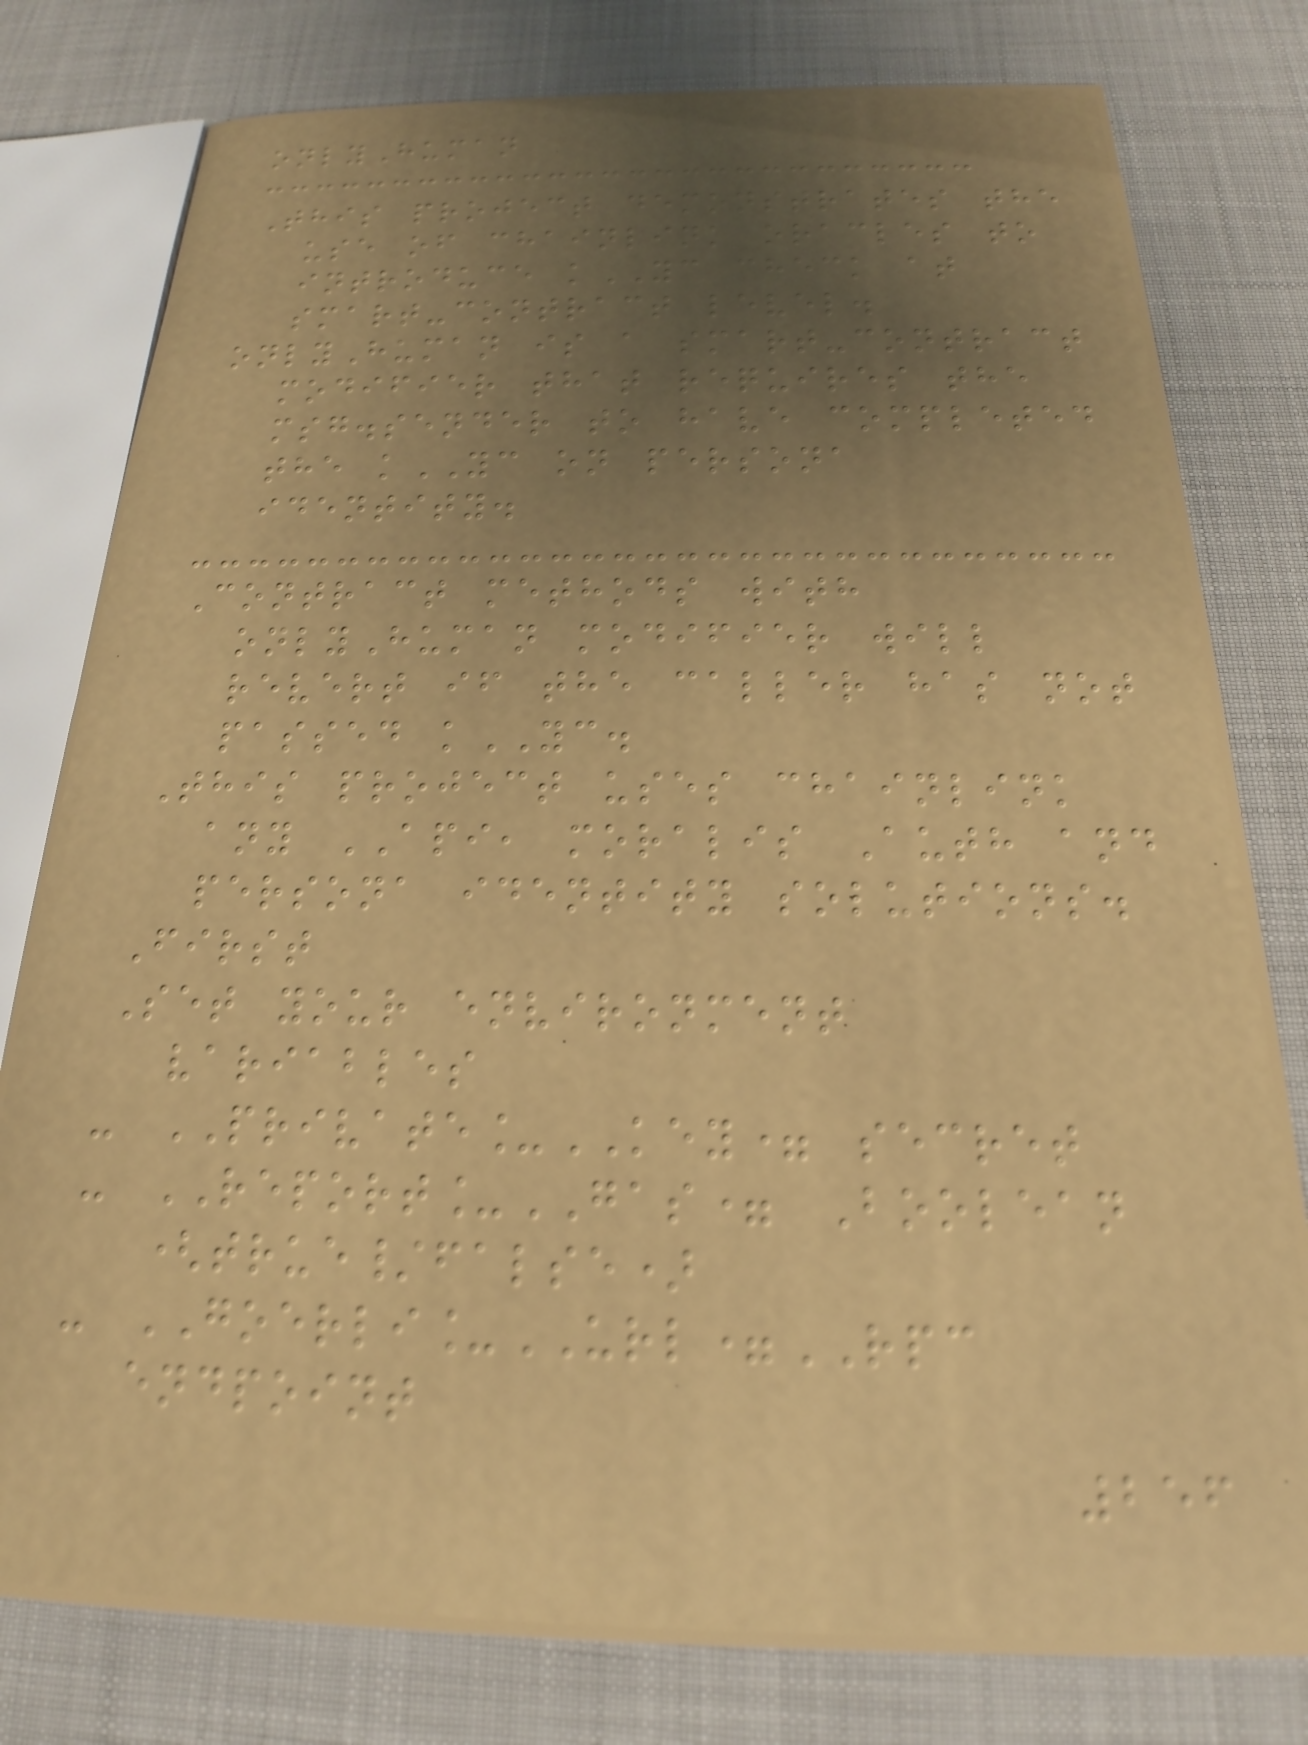onlyHuman
This project demonstrates the
use of chainlink oracles to
introduce kYC check at
smart-contract level.
onlyHuman is a smart-contract
modifier that requires the
msg.sender to have completed
the kYC on persona
identity.
Contract methods with
onlyHuman modifier will
revert if the caller has not
passed kYC.
This project uses chainlink
any API, moralis Auth and
persona identity solutions.
First
Set your environment
variables
- PRIVATE_KEY= secret
- REPORT_GAS= Boolean
(true/false)
- GOERLI_URL=RPC
endpoint
256
